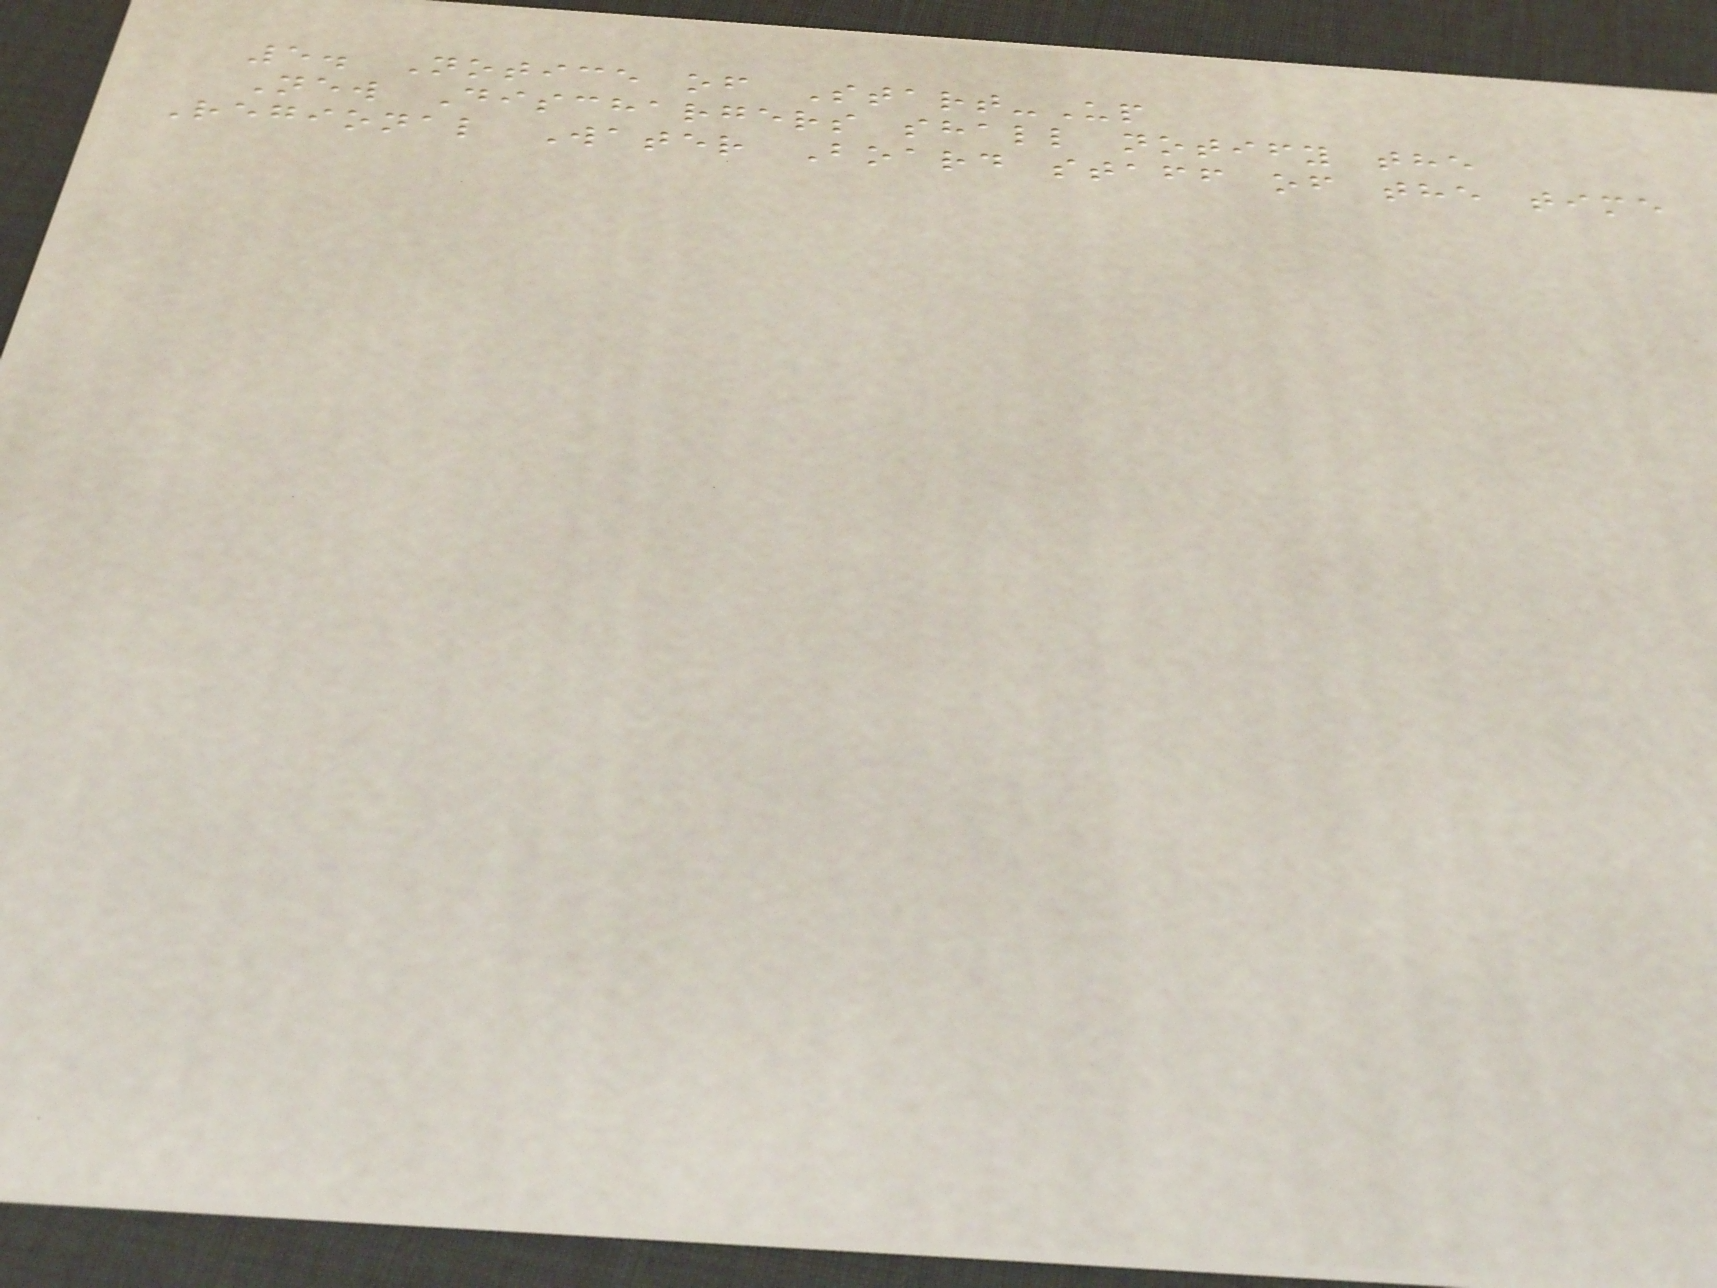5. Notice of Start-Up
New Dischargers shall notify the
Regional Water Board staff of the time
